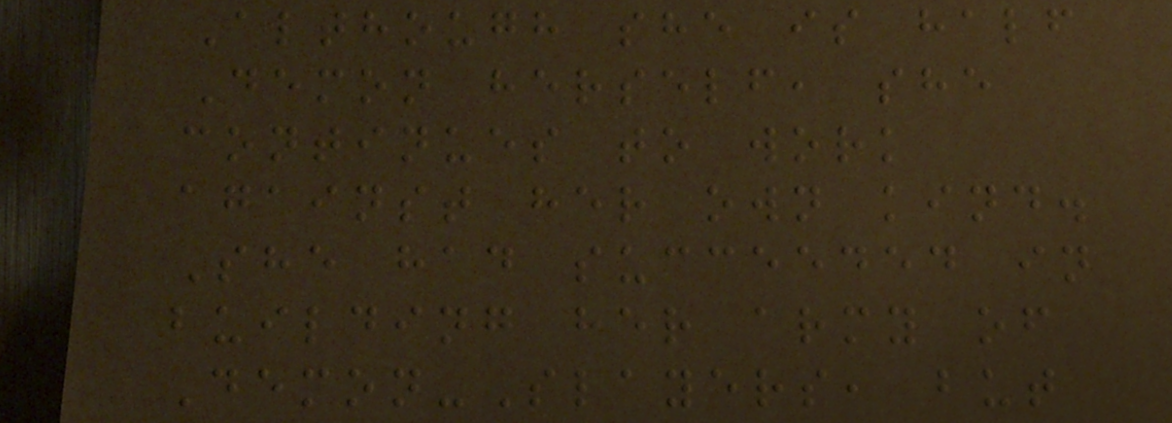Although she is half
Demon herself, she
continues to work
against her own kind.
She had succeeded in
building her army of
Demon-Slayers, but
